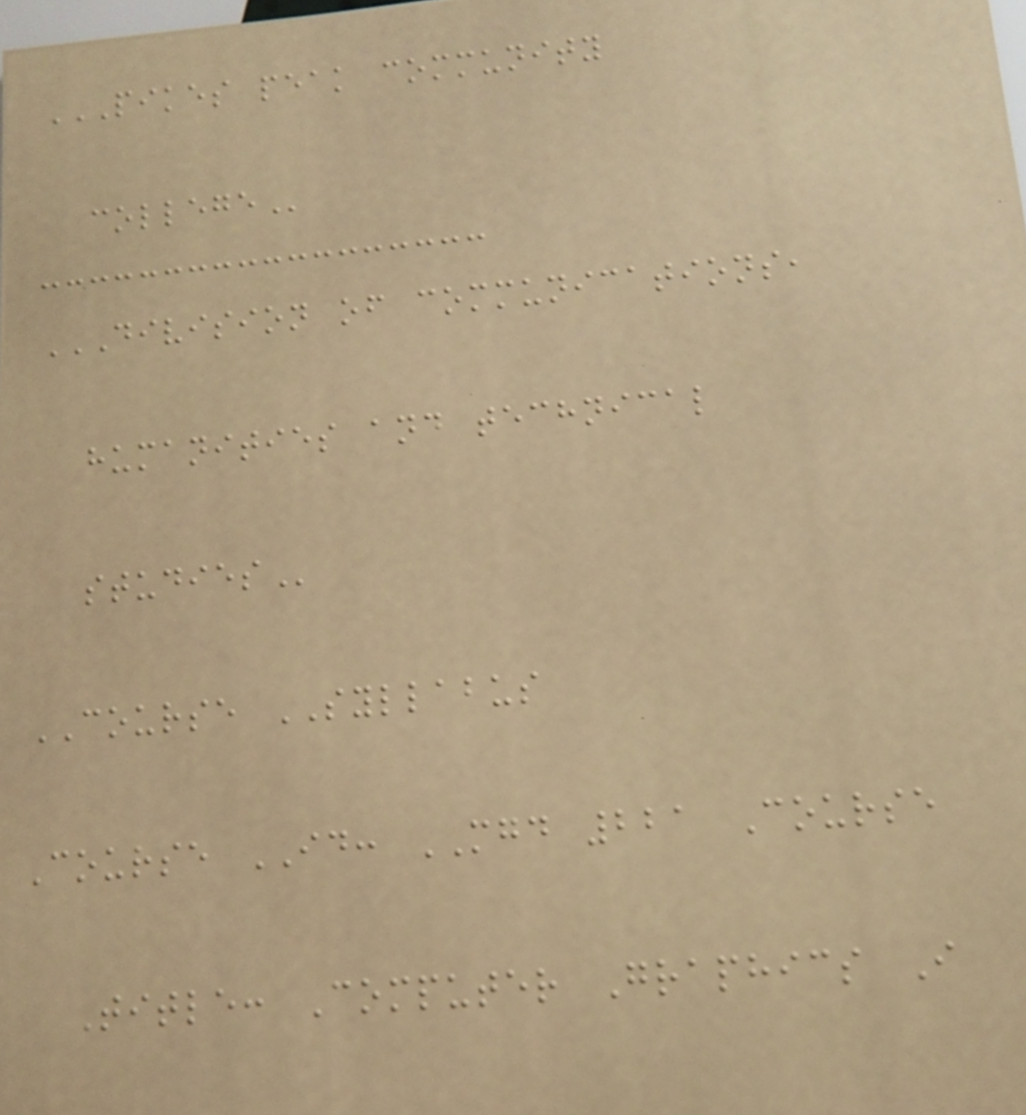PIKES PEAK COMMUNITY
COLLEGE
DIVISION OF COMMUNICATIONS,
HUMANITIES AND TECHNICAL
STUDIES
COURSE SYLLABUS
Course ID: MGD 221 Course
Title: Computer Graphics I
